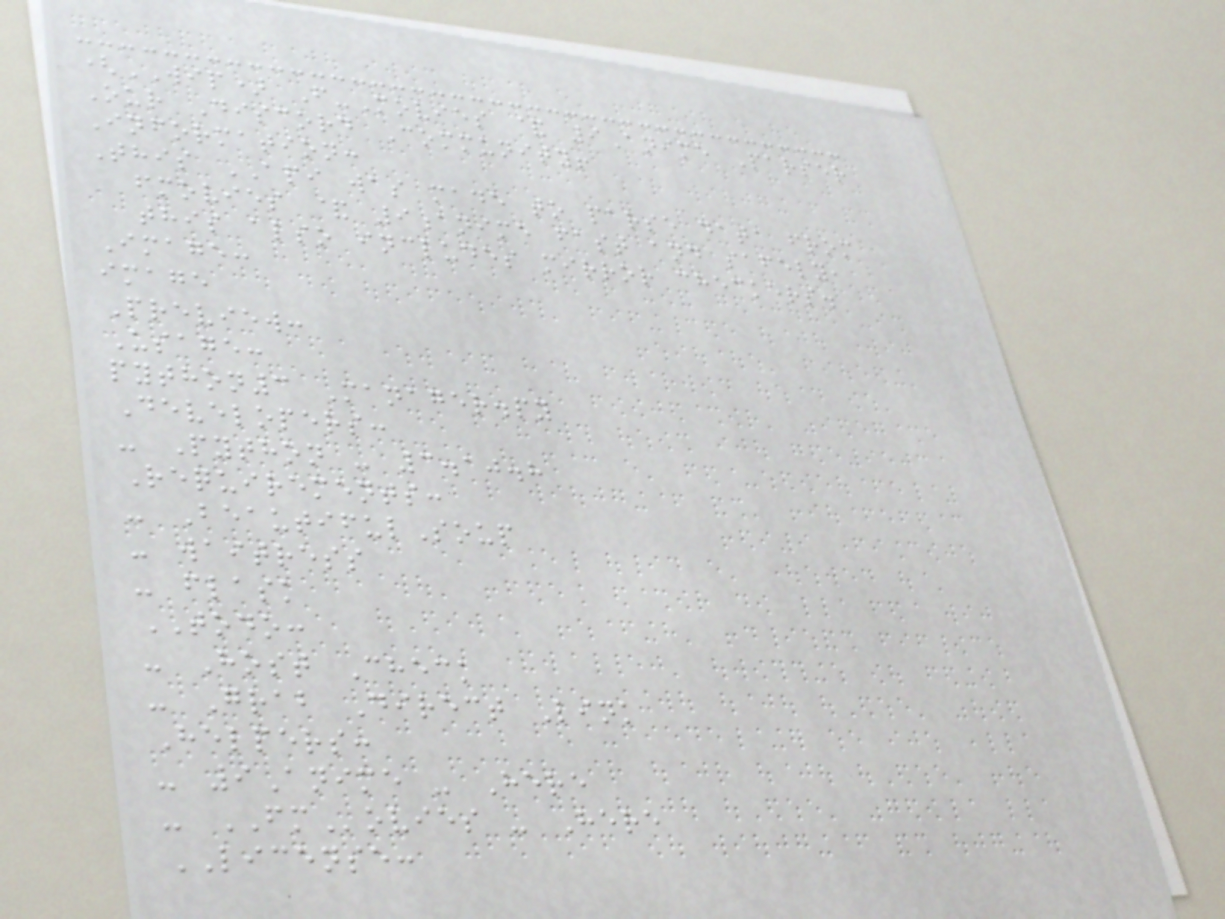(WIP) F-Movies & 9Anime Parser
Our Discord Community!
Information:
This API was made to parse data from
fmovies & 9anime fast and safely,
this also includes mirror checkers.
Image:
image
Preview:
Usage:
python3 Manager.py
Developers:
- Python - 3.10.8
Requirements:
- BeautifulSoup
- waitress
- flask
TODO:
- Host Check
- Grab Direct Link
Helpers:
- 9Anime - Here
- FMovies - Here
LICENSE:
